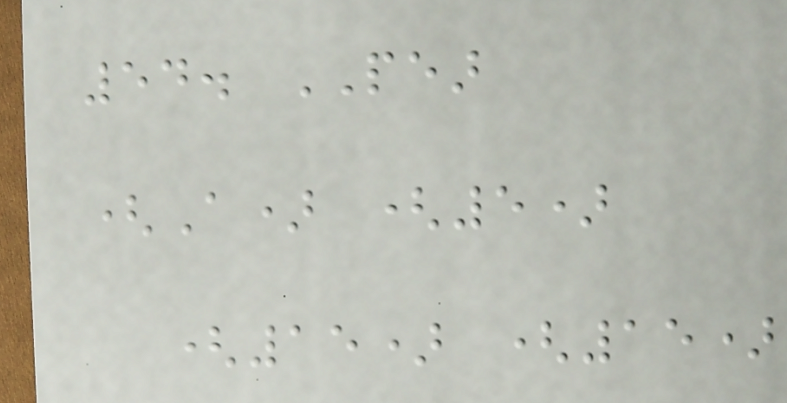54. PEAR
(A) (5)
(15) (15)
